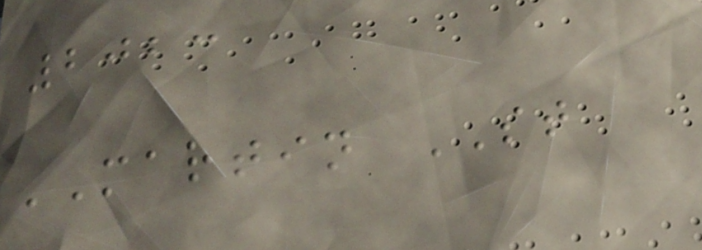2023
MARTIN ST
